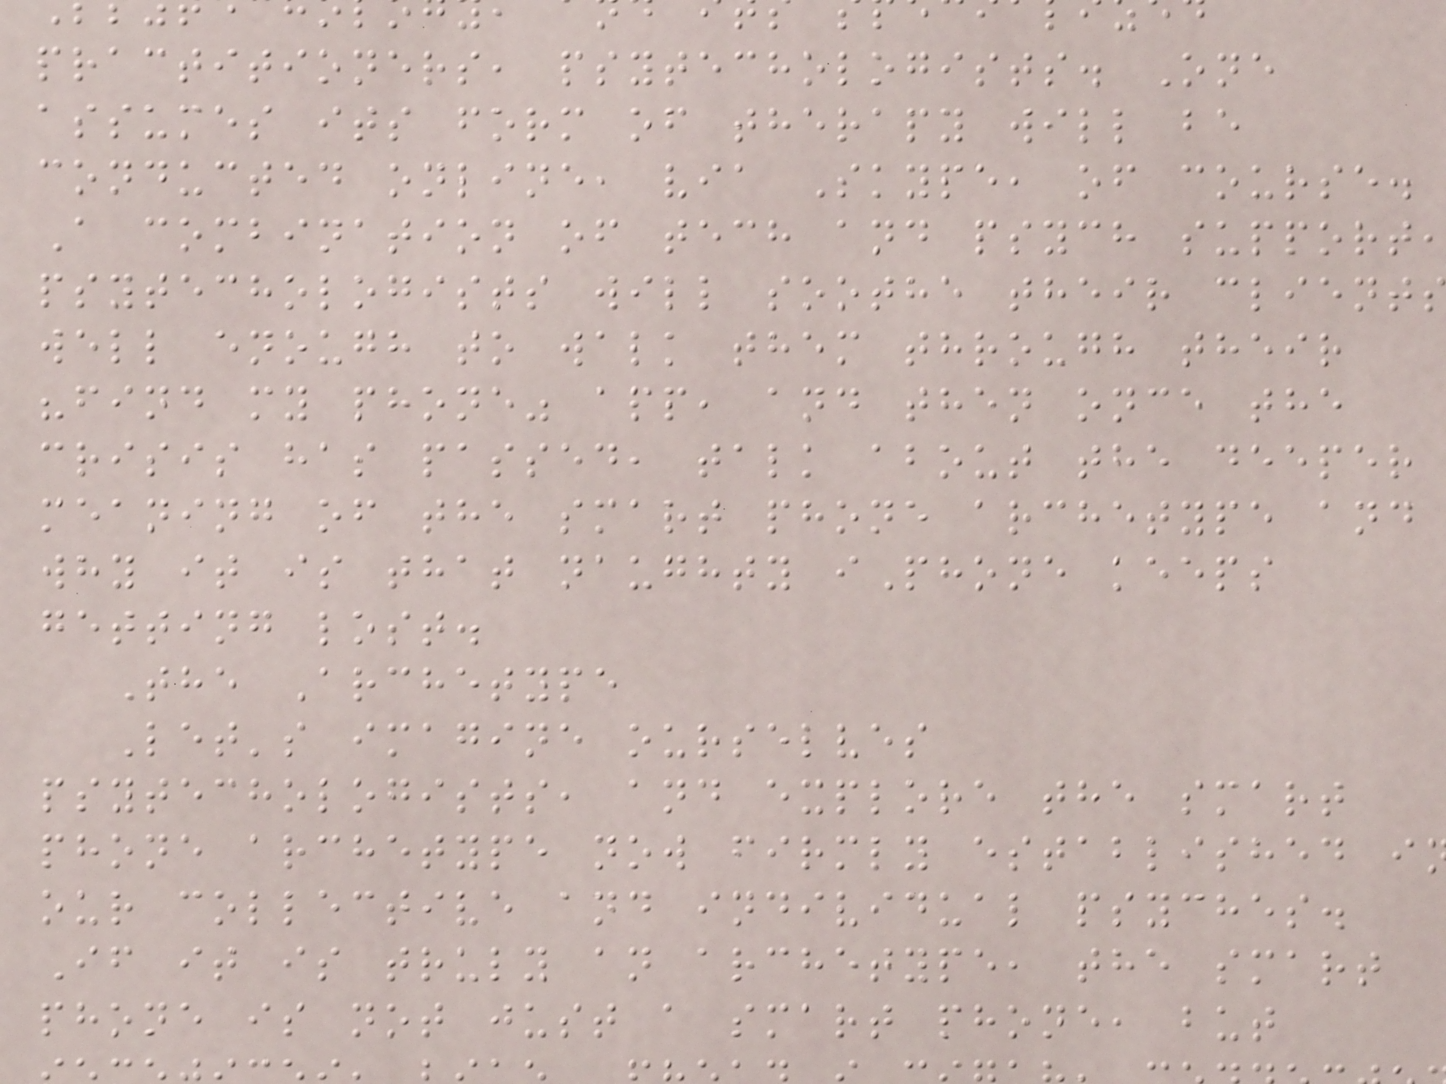practitioners, psytechologists. One
assumes its form of therapy will be
conducted online, via Skype, of course.
A combination of tech and psych support
psytechologists will soothe their client
well enough to walk them through their
"find my phone" app, and then once the
crisis has passed, talk about the deeper
meaning of the smart phone archetype and
why it is that naughty iPhone keeps
getting lost.
The Archetype
Let's imagine ourselves
psytechologists, and explore the smart
phone archetype now firmly established i
our collective and individual psyches.
If it is truly an archetype, the smart
phone is not just a smart phone, but
